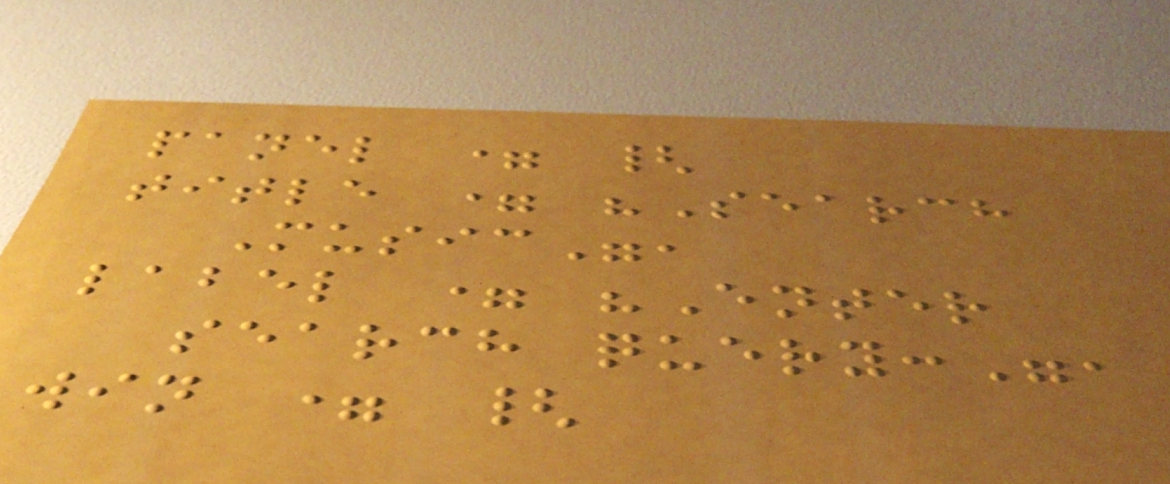panel = {
title = "Search
Music",
label = "Enter
search query:",
win = {
